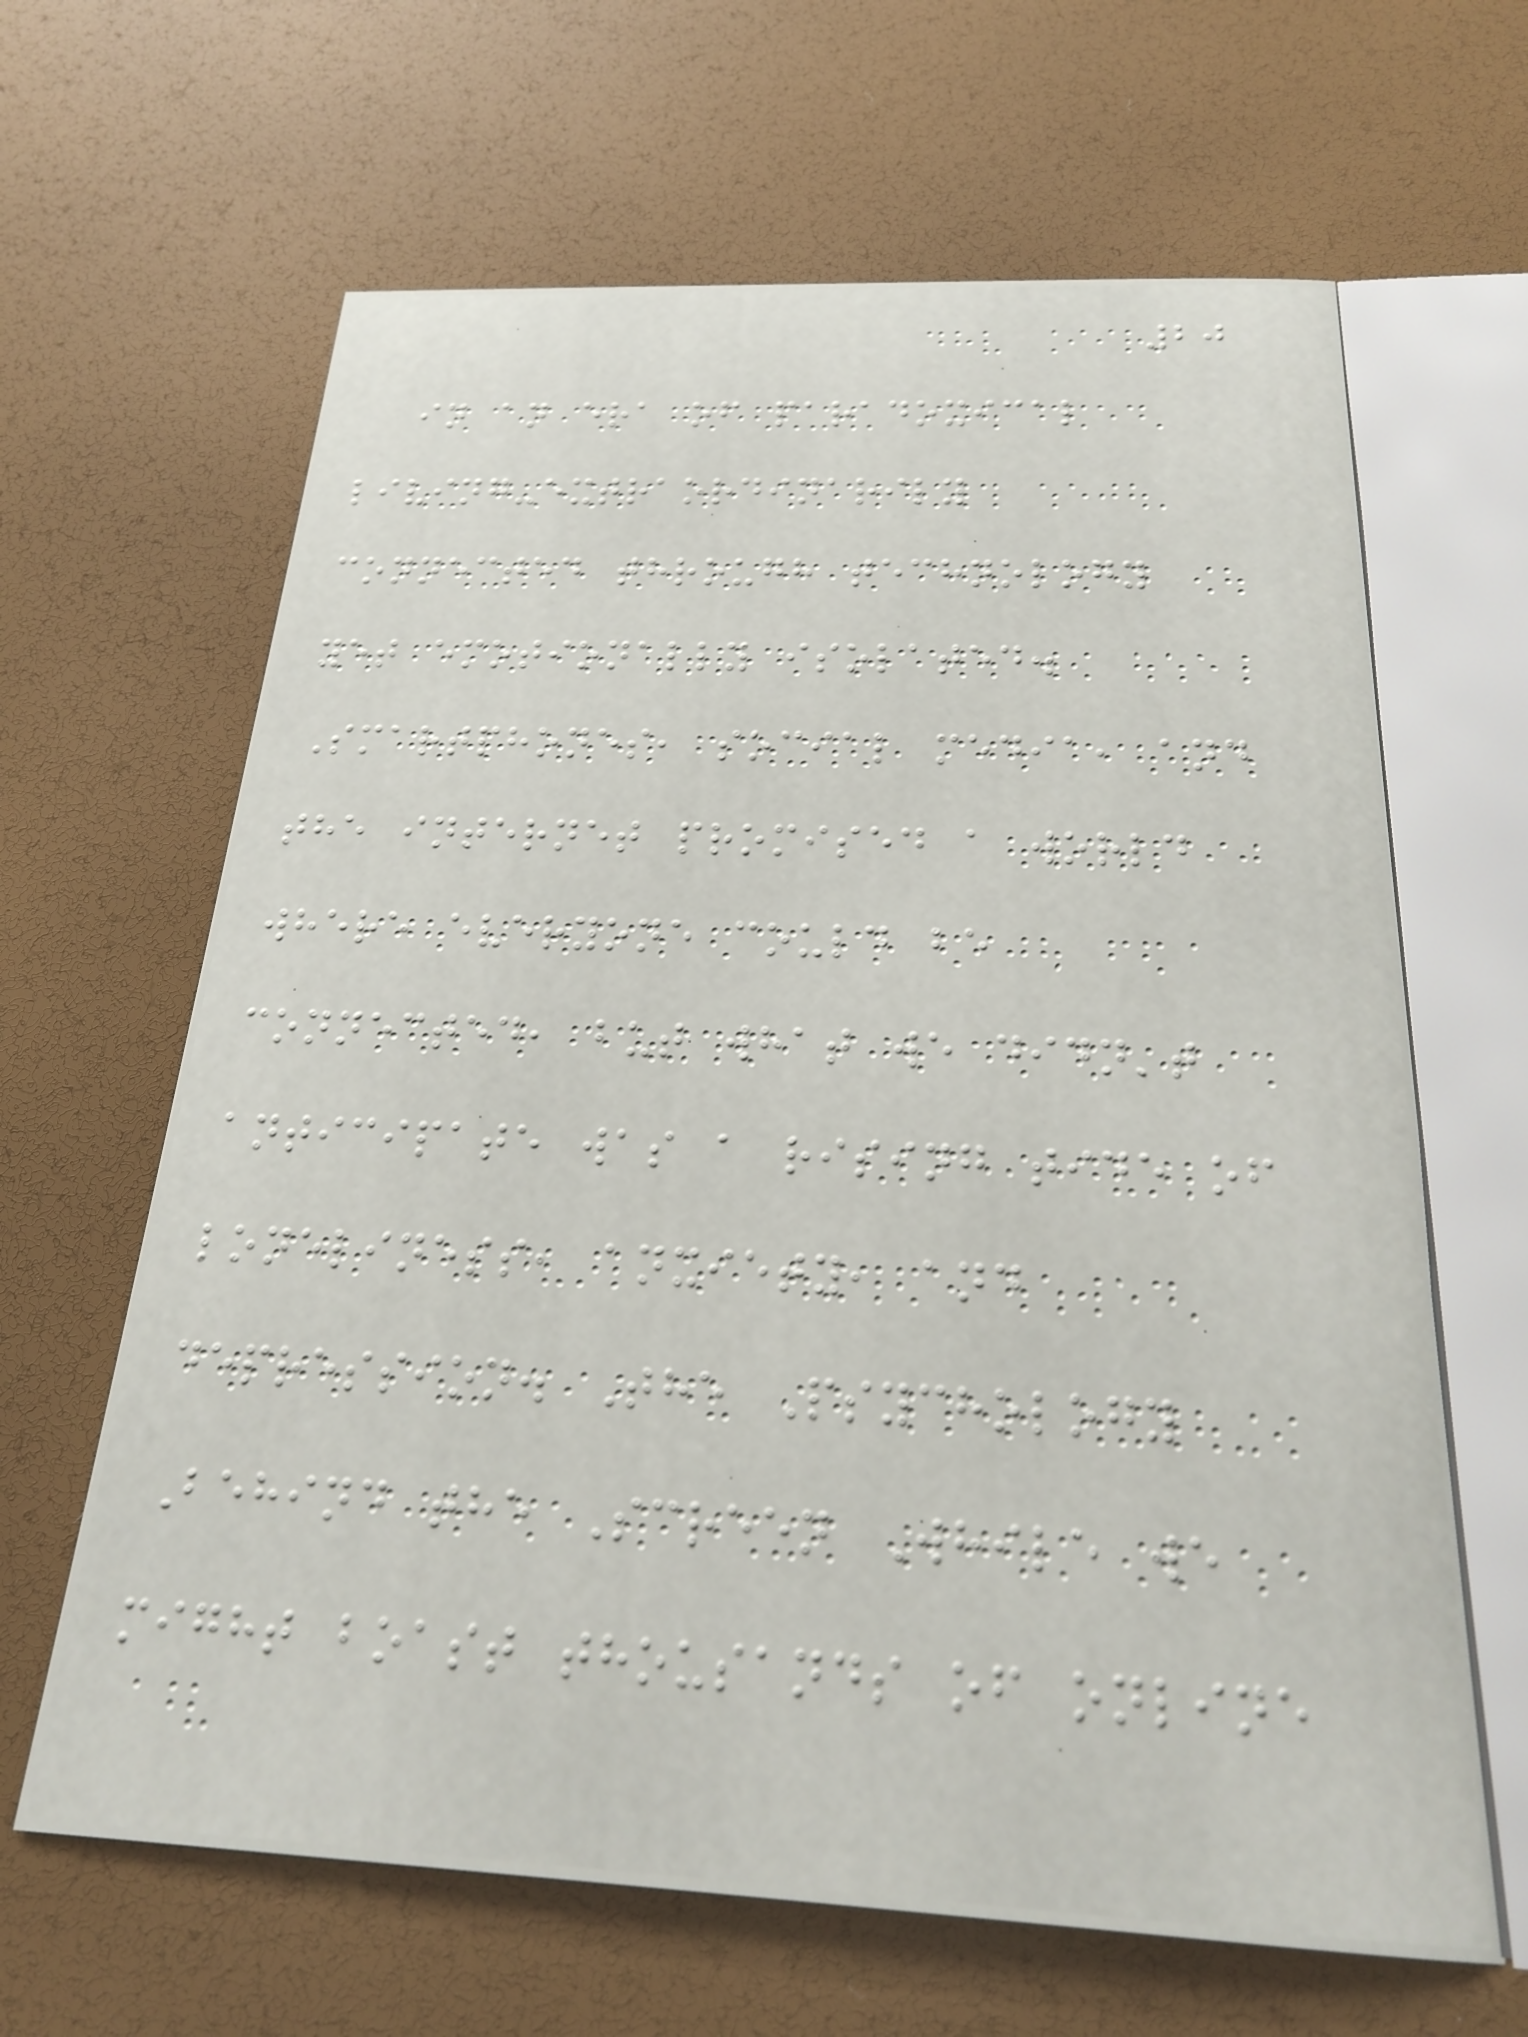20
in an era of paradoxical
living-extraordinarily
connected through technology
yet emotionally isolated.
Smartphones, social media, and
the internet promised a world
where everyone could be
connected, but what we didn't
anticipate was a rising tide of
loneliness, anxiety, and
depression. The Psychology
Behind the Screen While we
might boast thousands of online
